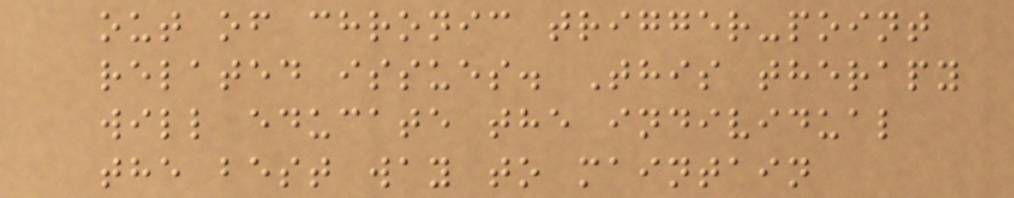out of chronic trigger-point
related issues. This therapy
will educate the individual
the best way to maintain
